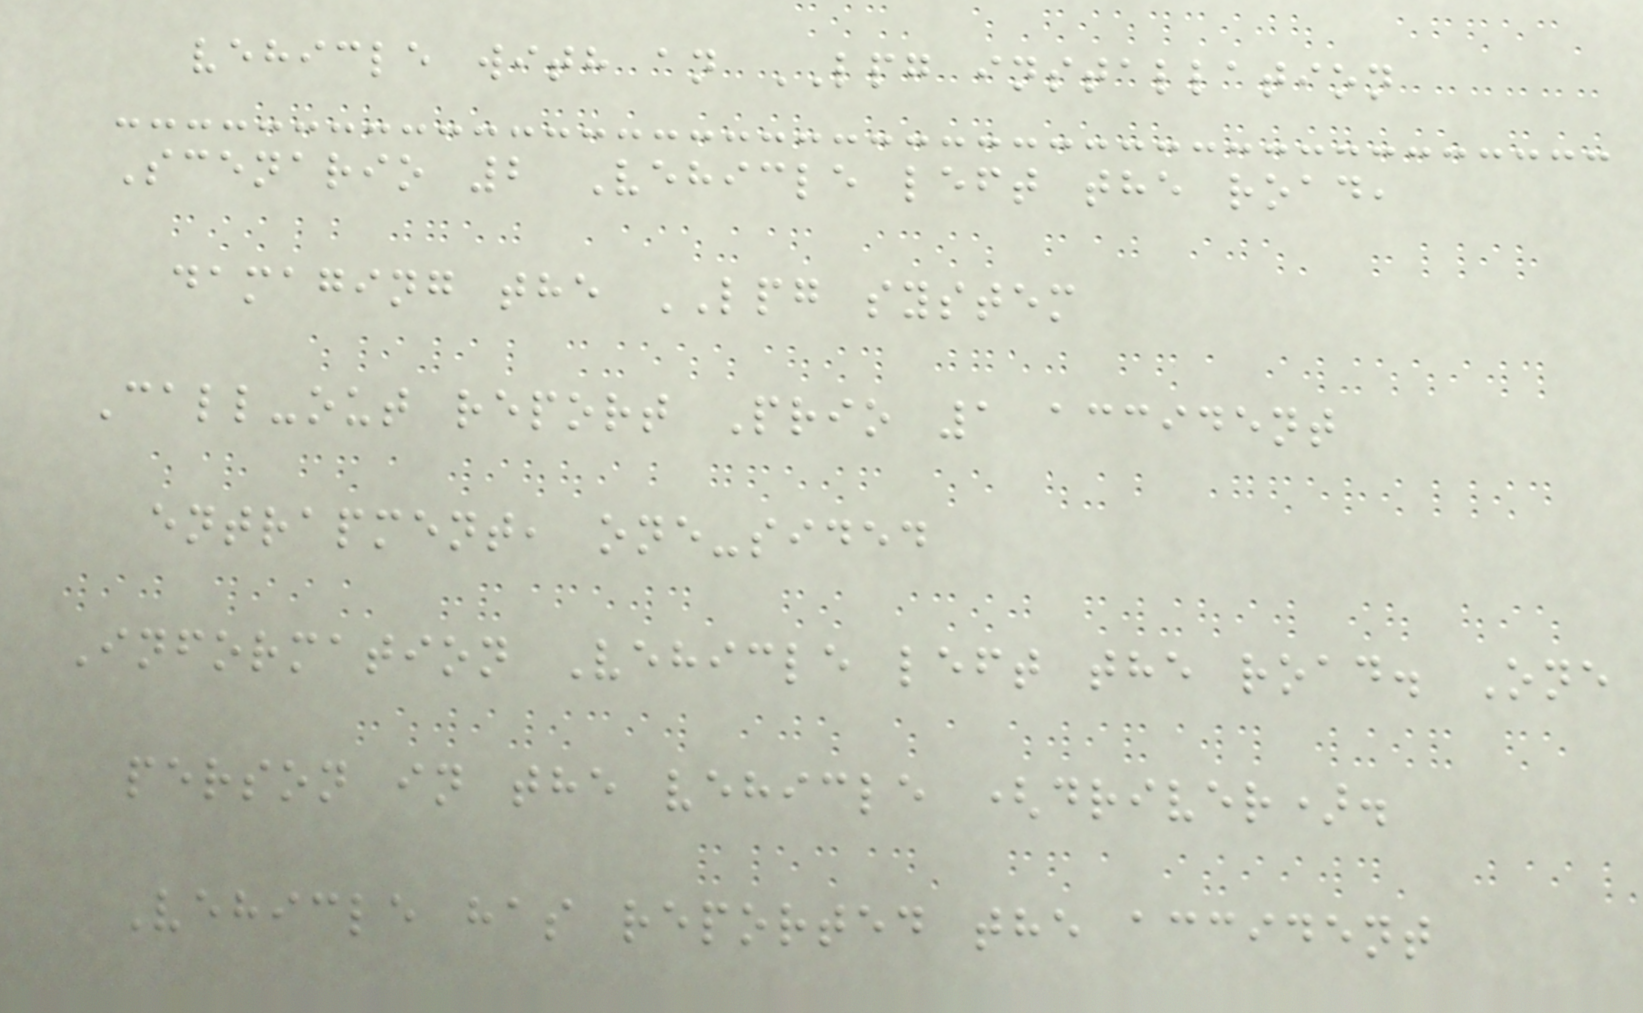vehicle with an LPG installation
Scenario 2 Vehicle left the road,
damaging the LPG system
Call-out report Prio 1 accident
entrapment, one-sided
Information Vehicle left the road. One
person in the vehicle (driver).
Vehicle has reported the accident
